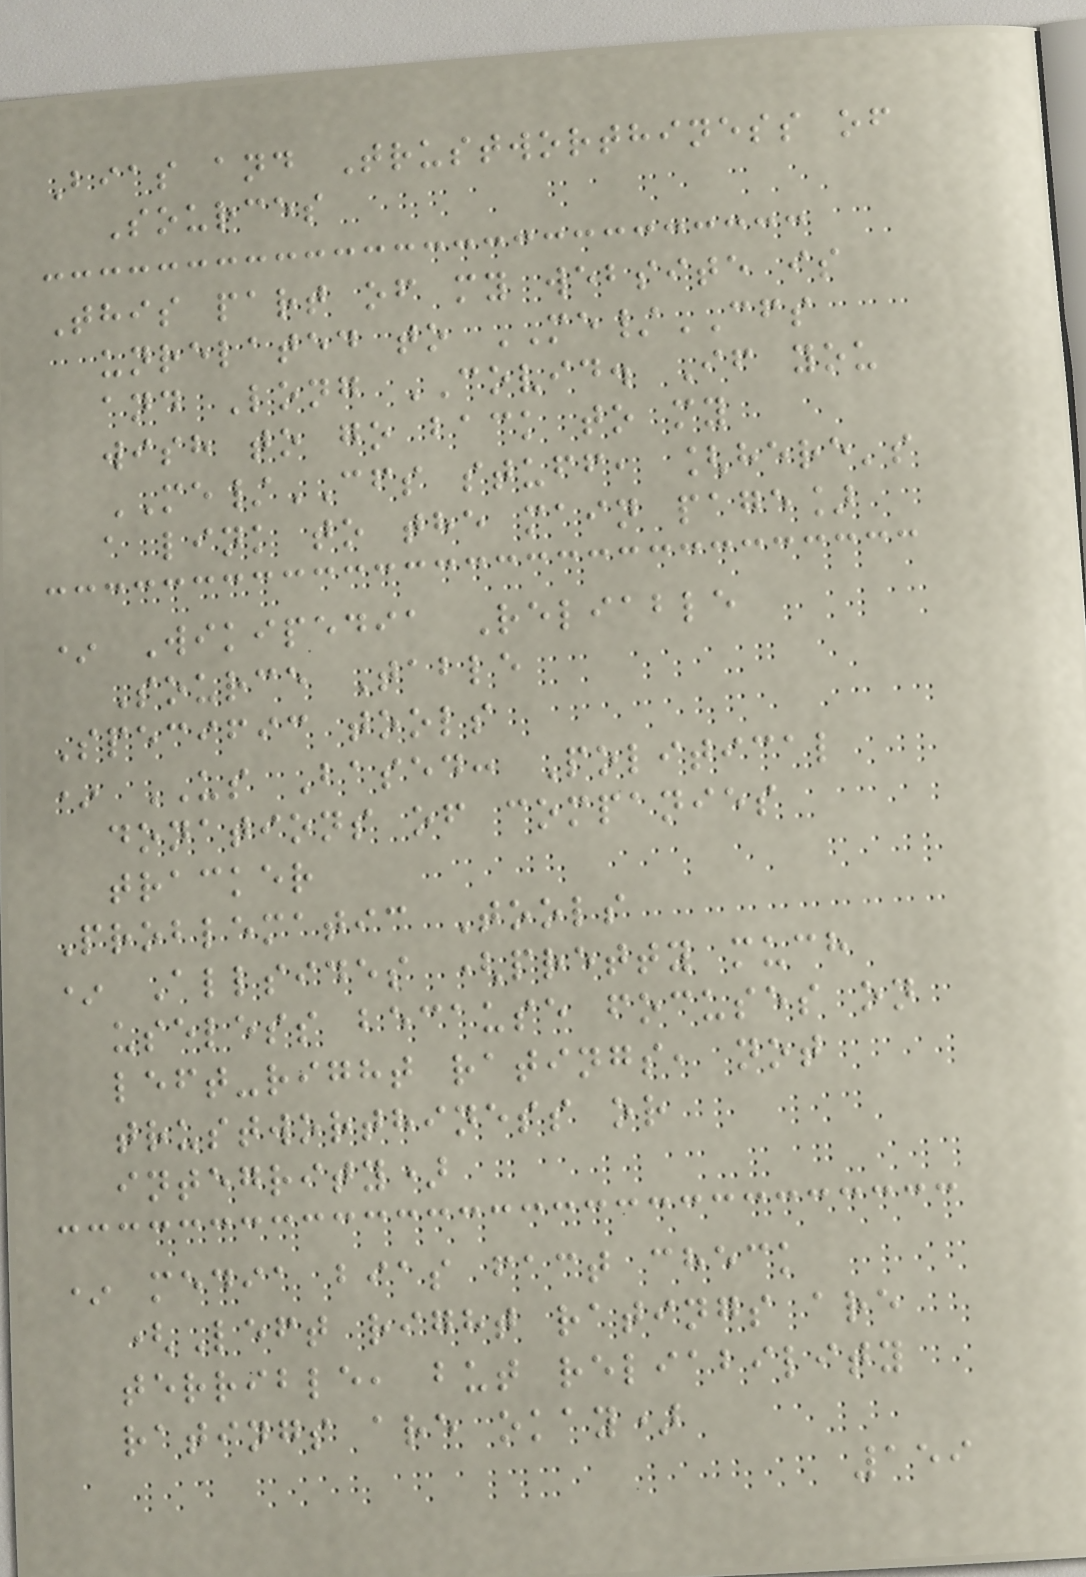Bias and Trustworthiness of
Sources
This part of my website is
unrelated to ME/CFS
and Long COVID. If you
wish to go back to my
ME/CFS stuff, [here's
a link to the main page]
* Wikipedia Reliable
Source Table
Specific tools
* US Based: Political
donations of companies
tracker
Problematic Tools
* Allsides (pretty much
useless because focuses on
left-right ratings, not
trustworthiness or
integrity)
* media bias fact check
(Left right ratings are
terrible, but reliability
ratings are okay)
159
